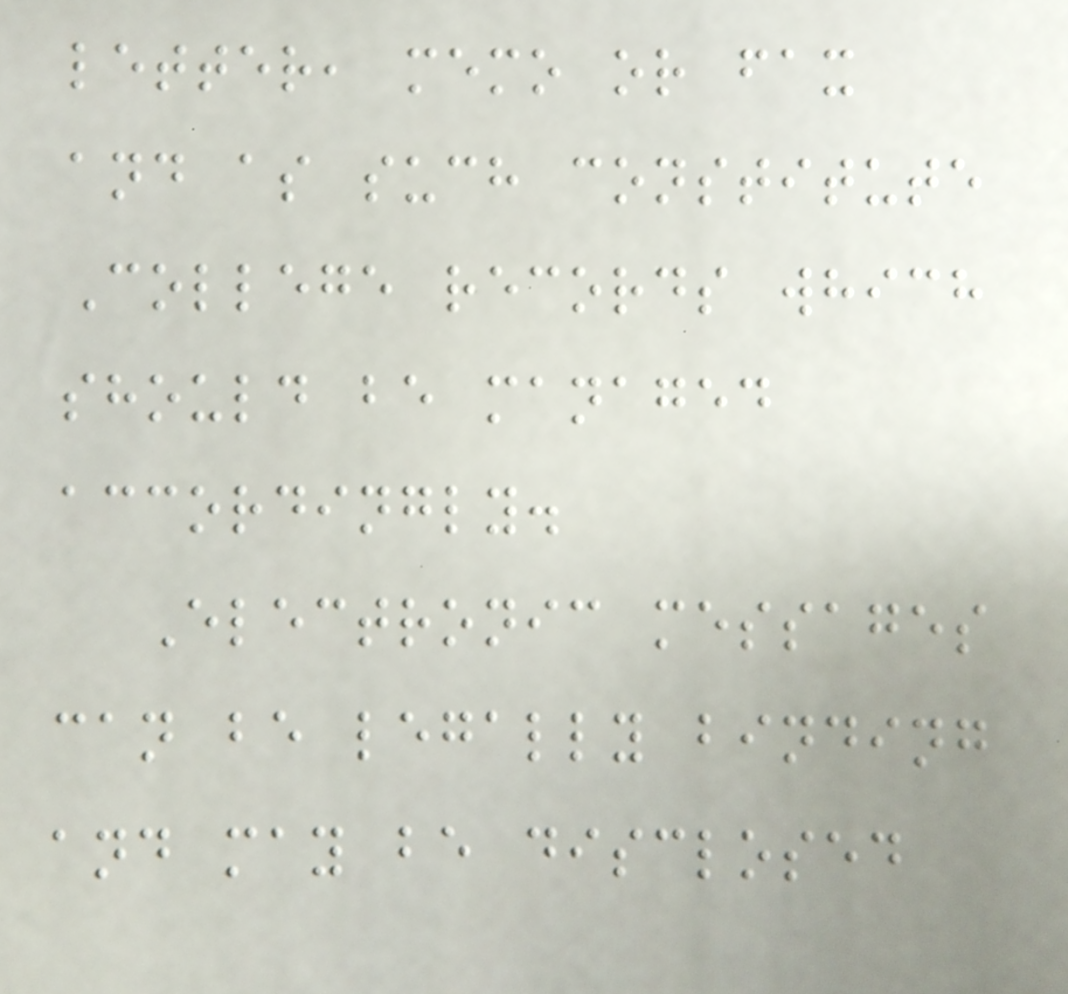letter, memo or fax
and as such constitute
College records which
should be managed
accordingly.
Electronic messages
can be legally binding
and may be disclosed
